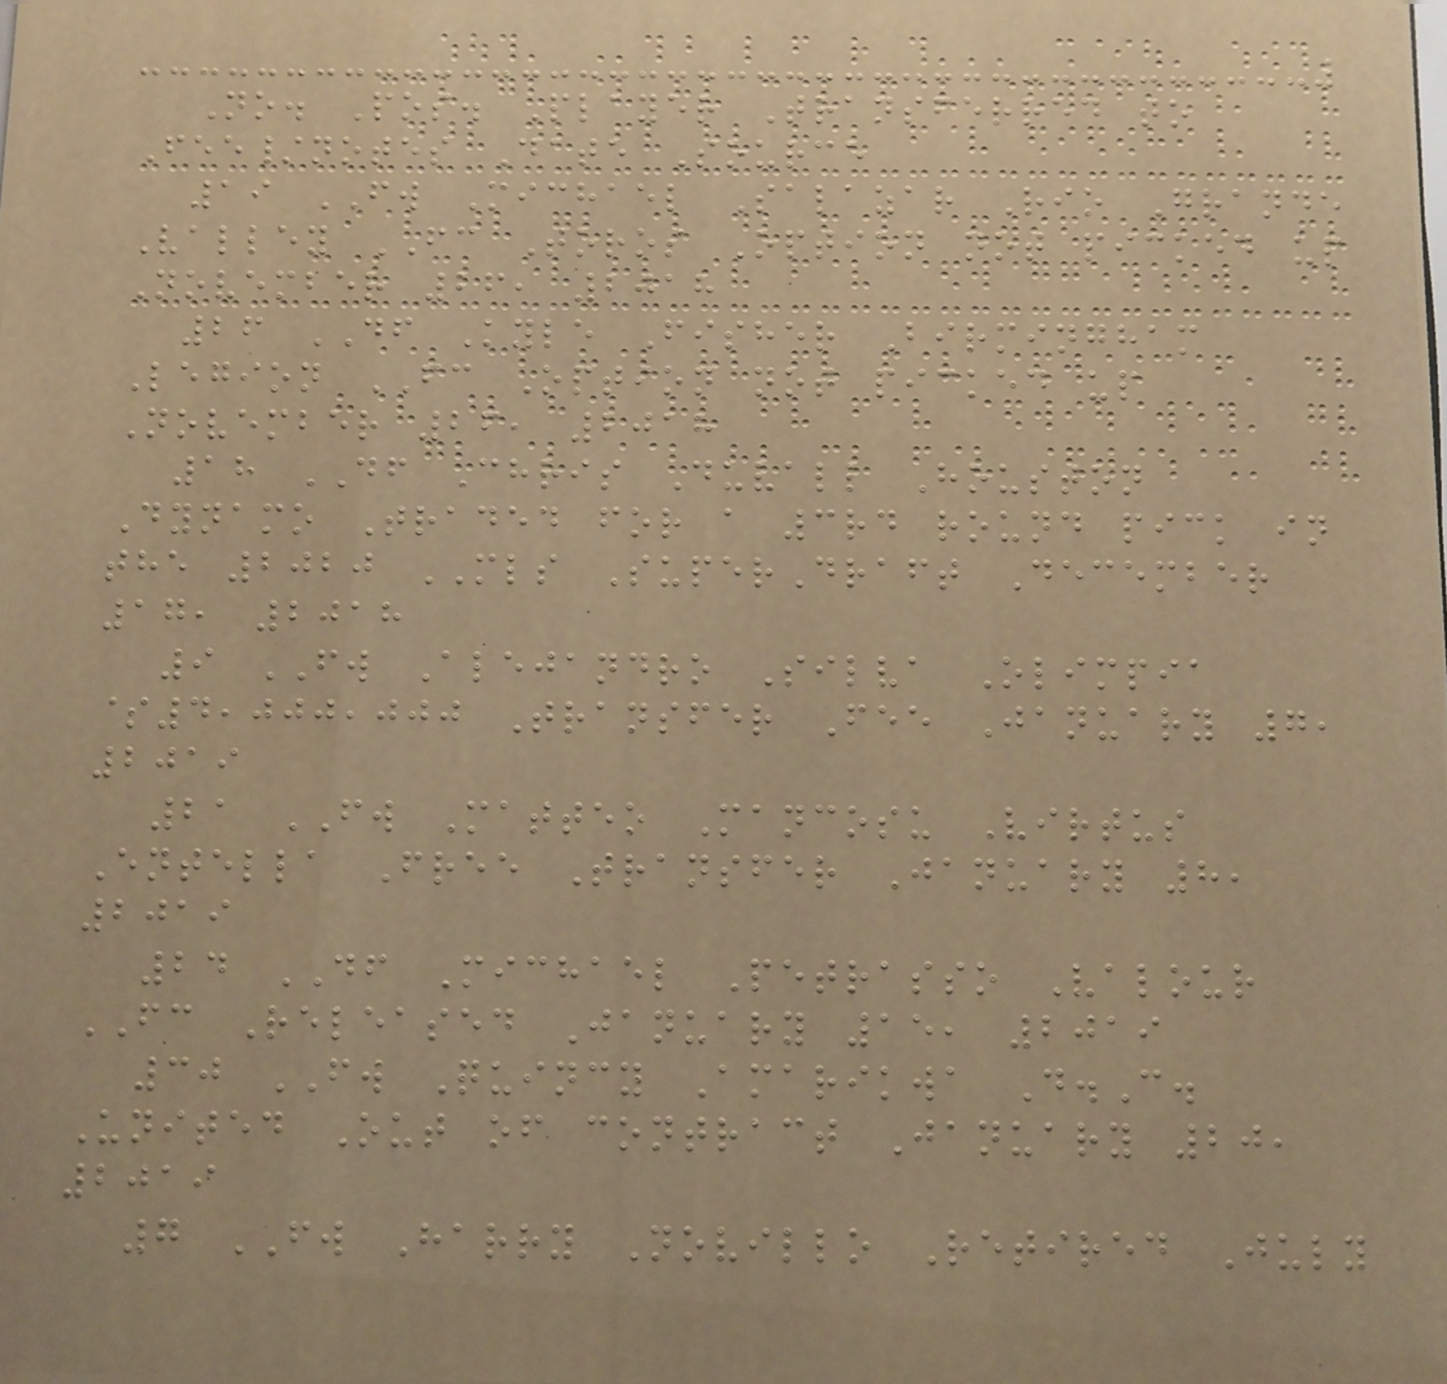No. Pos. Player Transferred to
Fee/notes Date Source
19 FW Michael Salazar Rio Grande
Valley FC Toros Option not picked up
November 26, 2018
26 DF Kyle Fisher Birmingham
Legion FC Option not picked up
November 26, 2018
18 DF Chris Duvall Houston
Dynamo Traded for a 3rd round pick in
the 2020 MLS SuperDraft December
17, 2018
9 FW Alejandro Silva Olimpia
$4,000,000 Transfer Fee January 7,
2019
21 FW Matteo Mancosu Virtus
Entella Free Transfer January 8,
2019
24 DF Michael Petrasso Valour
FC Released January 15, 2019
30 FW Quincy Amarikwa D.C.
United Out of contract January 20,
2019
7 FW Harry Novillo Retired July
